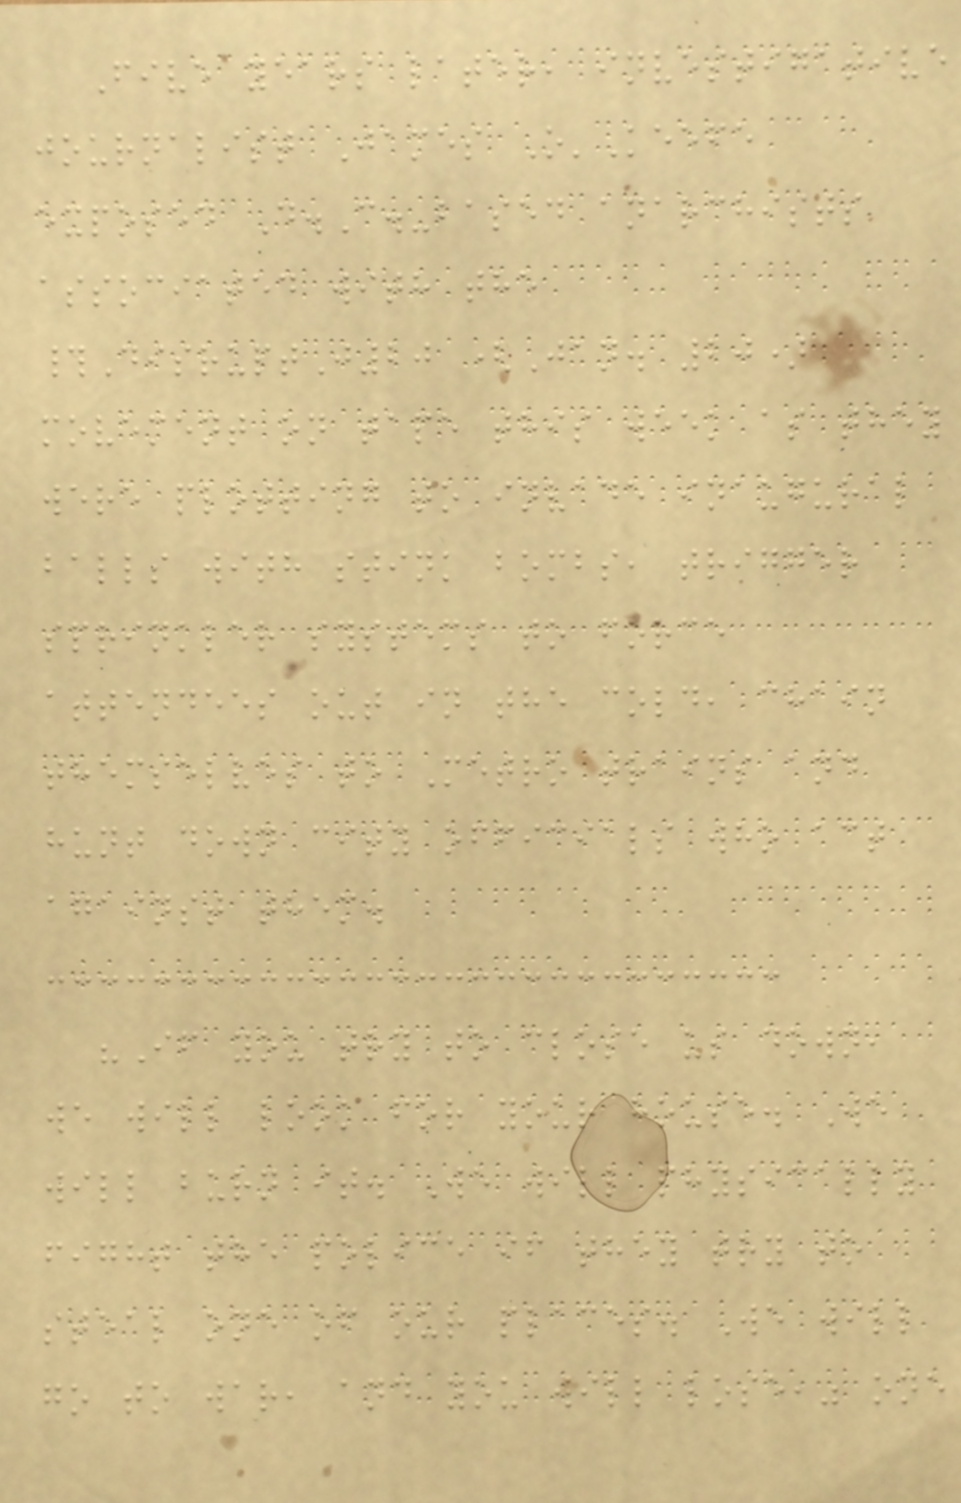Five years later, investigative
journalist James O'Keefe
exposed D.C.-based anarchists
associated with the
#DisruptJ20 (Jan. 20)
movement on tape this week as they
were plotting to invade inaugural
balls with stink bombs, trigger
sprinkler systems to force
attendees out in the cold, chain
themselves to Metro trains and
hunt down city officials who act
against them.
"If you try to close us down,
we will look for your house. We
will burn it. We will physically
fight the police if they try to
steal one of our places. We will
go to war, and you will lose," one
